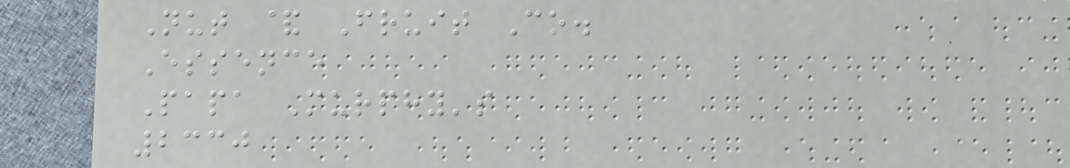Nut & Fruit Co.
Essence
Papa Murphy's
2330
